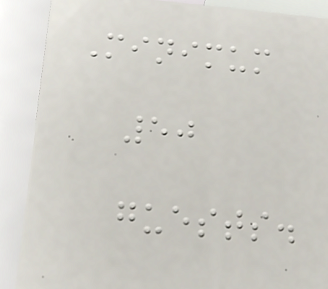Minimum
50
guests.
